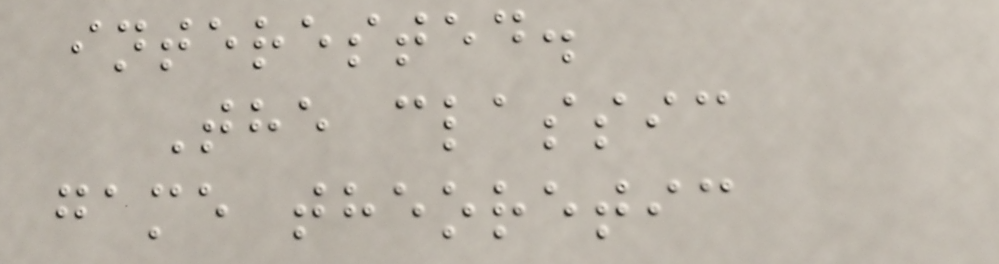interested.
The classic
game theoretic
